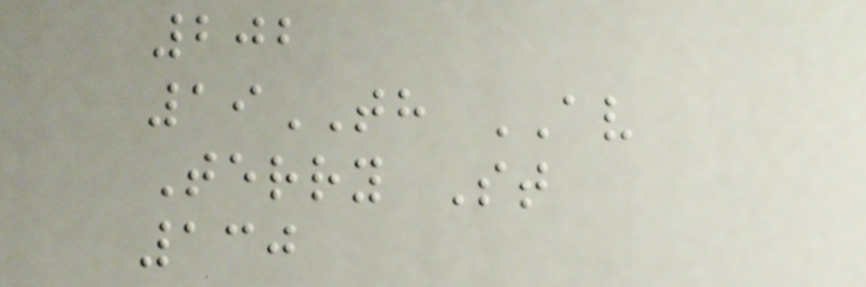202
19TH AV
Terry St
130
